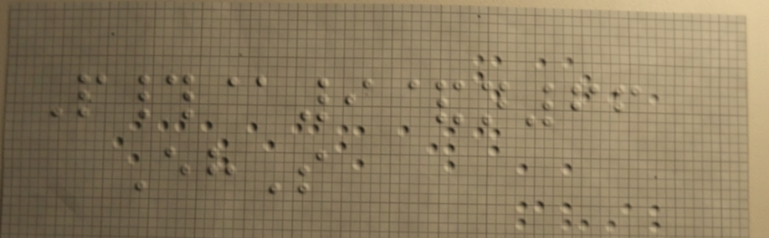P#@9&n66
EhS
